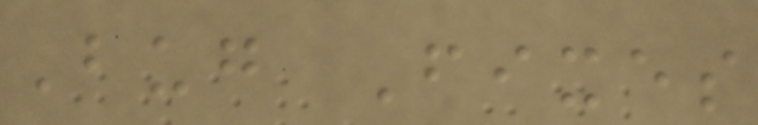Bug Fixes
